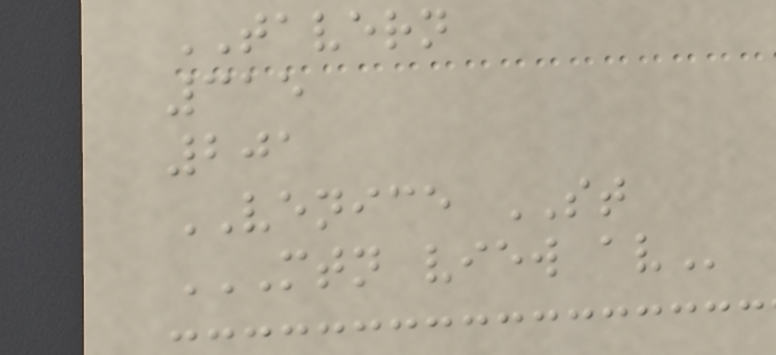TAVERN
315
201
VENICE ST
MTN VIEW AV
